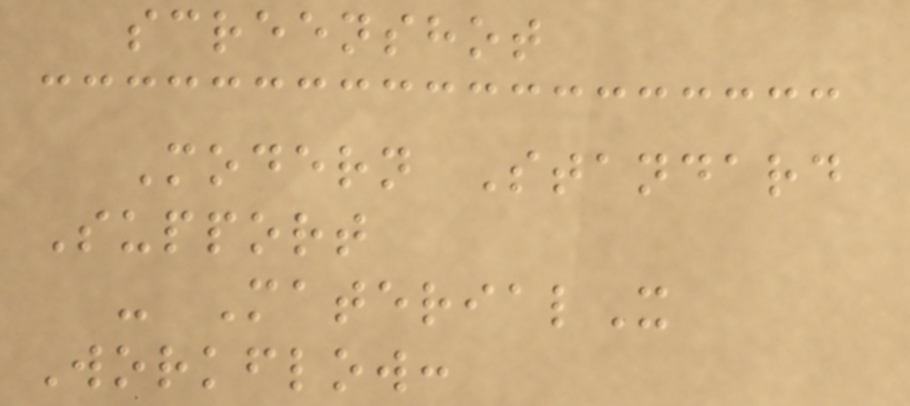screenshot
Modern Standard
Support
- MaterialX
Workflow:
